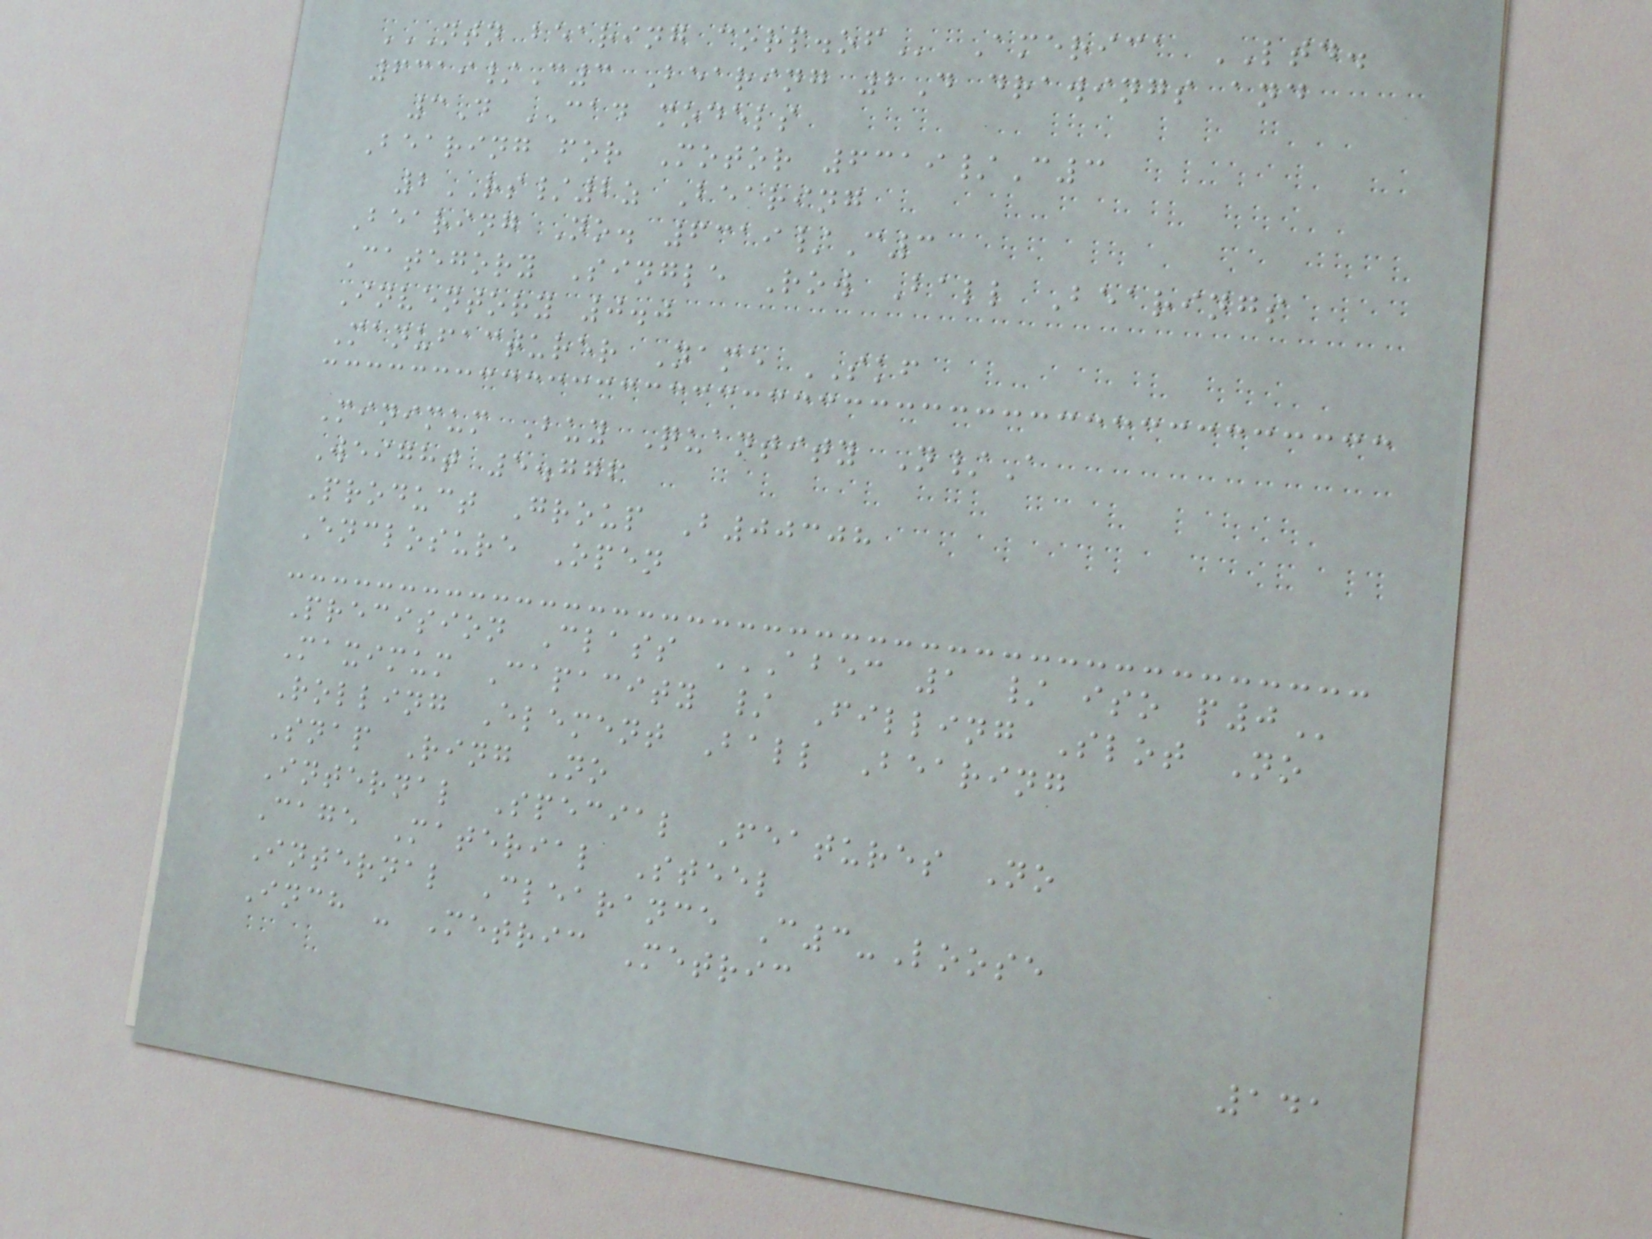NTN BEARING CORP.OF America LTD.
6319/C3 Bearing 2D drawings and
3D CAD models
Bearing for Motor 6319/C3
2RS/2z Bearing
Bearing No. 6319/C3
Category Single Row Ball Bearings
Inventory 0.0
Manufacturer Name SKF
Minimum Buy Quantity N/A
Weight 5.776
Product Group B00308
Enclosure Open
Precision Class ABEC 1 / ISO P0
Maximum Capacity / Filling Slot No
Rolling Element Ball Bearing
Snap Ring No
Internal Special Features No
Cage Material Steel
Internal Clearance C3-Loose
Inch - Metric Metric
141
